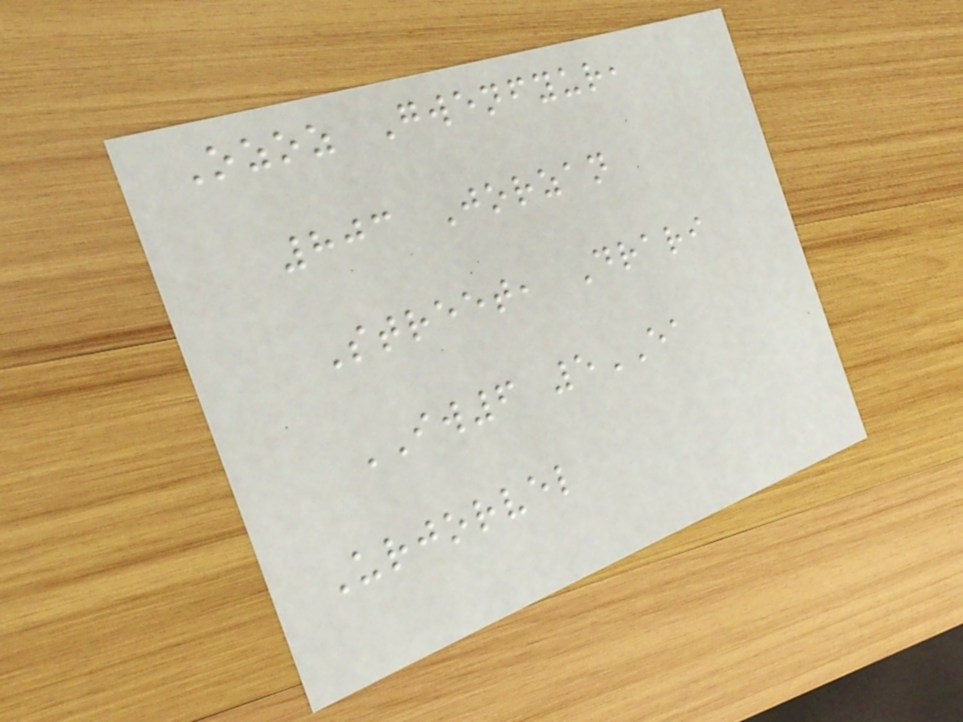Ozoz Gwenfyur,
803 Jorzan
Street, Drari
IW6 5EA
Urjorvel
